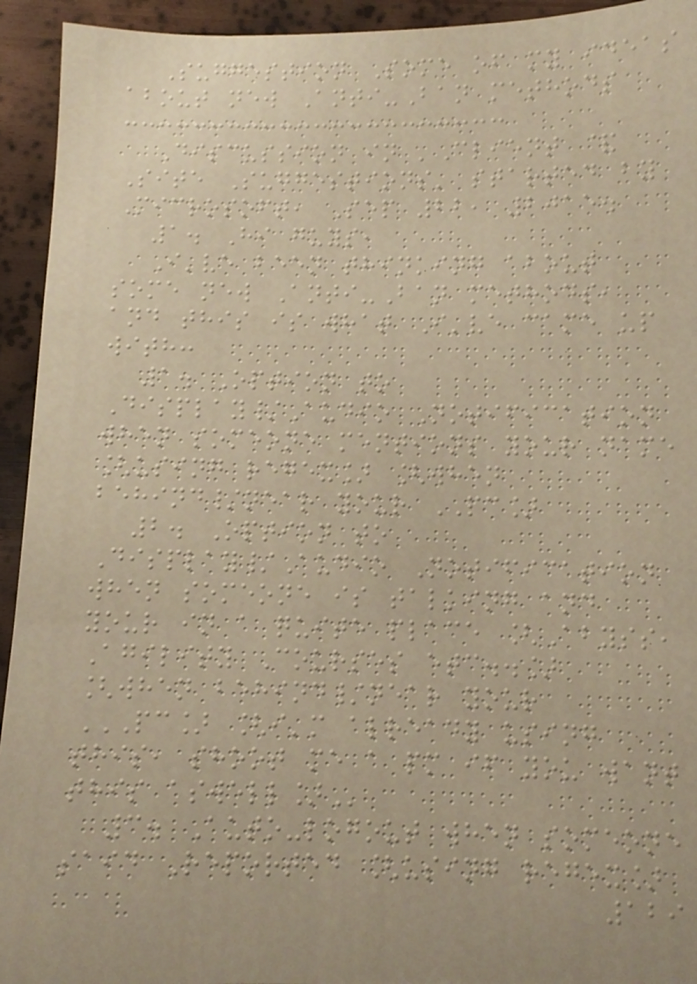Suggestion Some of my ideas
about new Anti-Ban methods
Discussion in 'Client &
Site Suggestions' started by
Microsoft, Sep 22, 2015.
1. Hi guys,
I've been thinking about
some new Anti-Ban methods,
and this is what I've came up
with:
1. Option to
Display/Audio Notification
when someone mentions your name
[using regex] [when
behind/near your PC]
2. Option to
Display/Audio Notification
when someone is talking and
your in a quite place [Abyss,
Agility Courses etc..]
[when behind/near your
PC] [I'M ALREADY USING
THIS, SHOOT ME A PM IF YOU WANT
THIS ASWELL]
3. Auto-logout when someone
said Reported [using regex]
129
